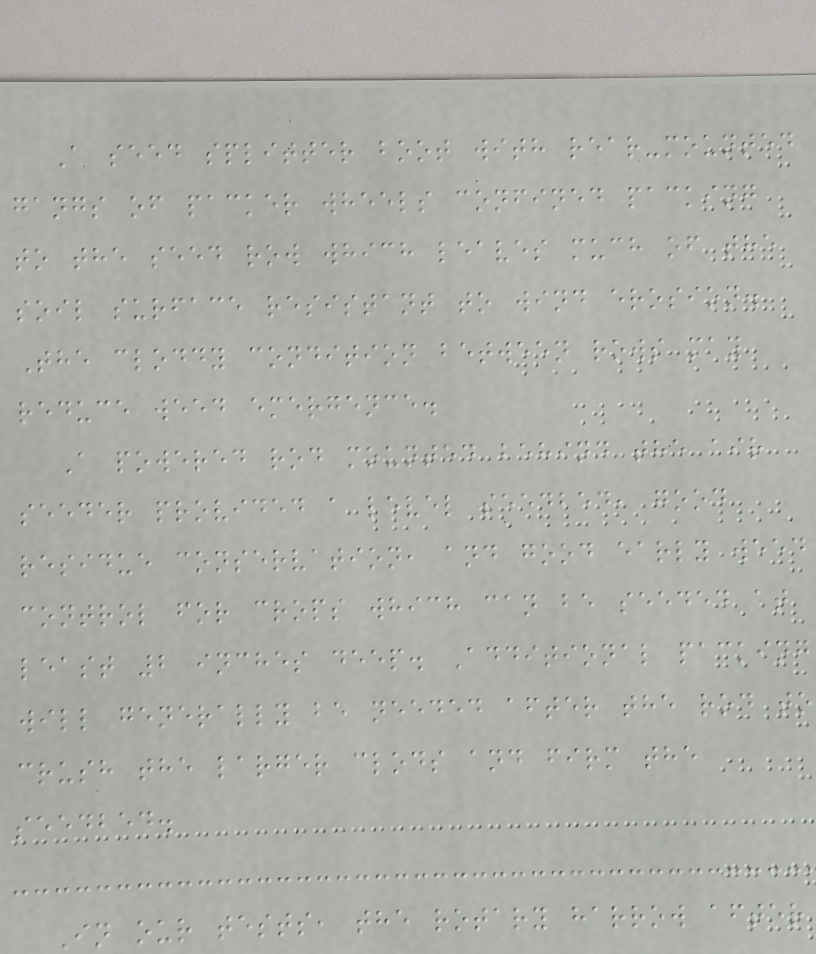A seed splitter boot with rear-mounted
gangs of packer wheels confined packing
to the seed row which leaves much of the
soil surface resistant to wind erosion.
The cloddy condition between rows may
reduce weed emergence.
A powered rod mounted behind the air
seeder provided a level seedbed, good
residue conservation, and good early weed
control for crops which can be seeded at
least 2 inches deep. Additional packing
will generally be needed after the rod to
crush the larger clods and firm the
seedbed.
In our tests, the rotary harrow after
